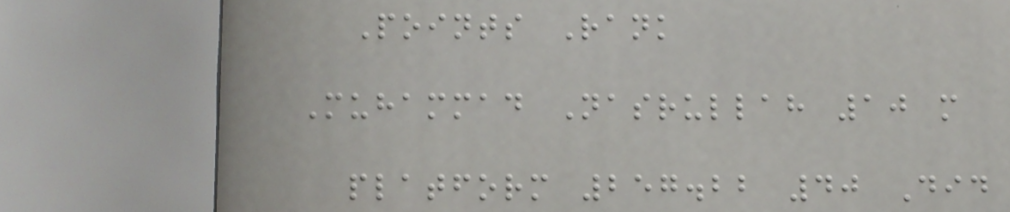Points Rank
Muhammad Nasrullah 10 m
platform 257.22 40 Did
